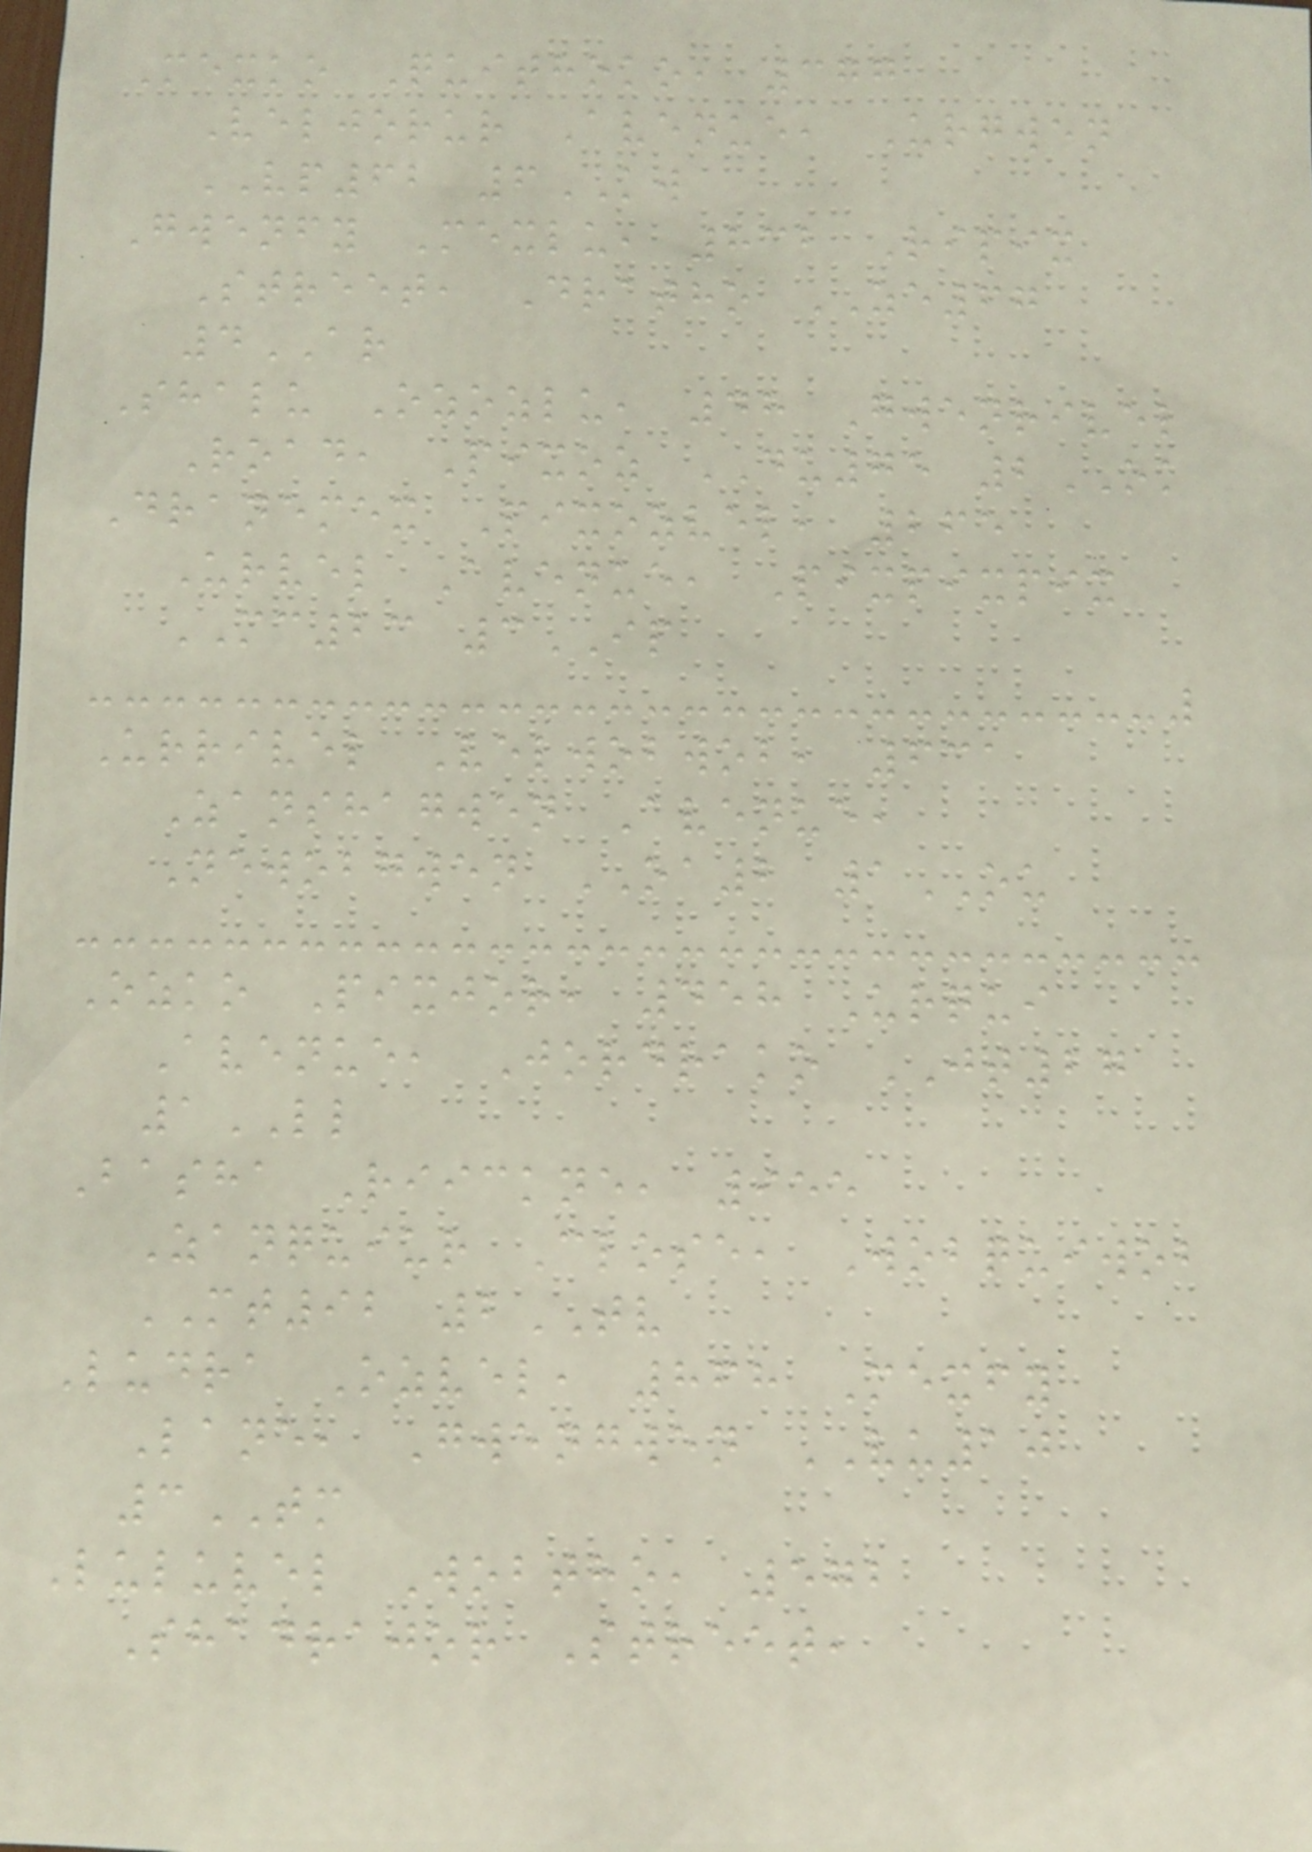Mexko Quithoko, 377
Veljorur Avenue, Urgwen
VP62 6KW
Gwenfy Mexlu, 832 Ripix
Street, Dratho ZE67
4AR
Shalu Ozozlu, 48 Gwenrivel
Road, Pixoz DU75 2OK
Dranemex Pixozvel, 265
Urvel Avenue, Pixpixpix
MC23 3IP
Urrivel Velwobwob, 631
Zanshagwen Avenue,
Newobgwen OA2 1OU
Ozko Pixjor, 458 Urqui
Avenue, Jordrako JT27
1LL
Basha Riickne, 955
Zanquiur Close, Wobquiwob
MT92 2TV
Ludra Ozvel, 868 Mexfy
Lane, Gwengwen VU10
3TM
Luluvel Wobtho, 572
Shadrajor Street,
